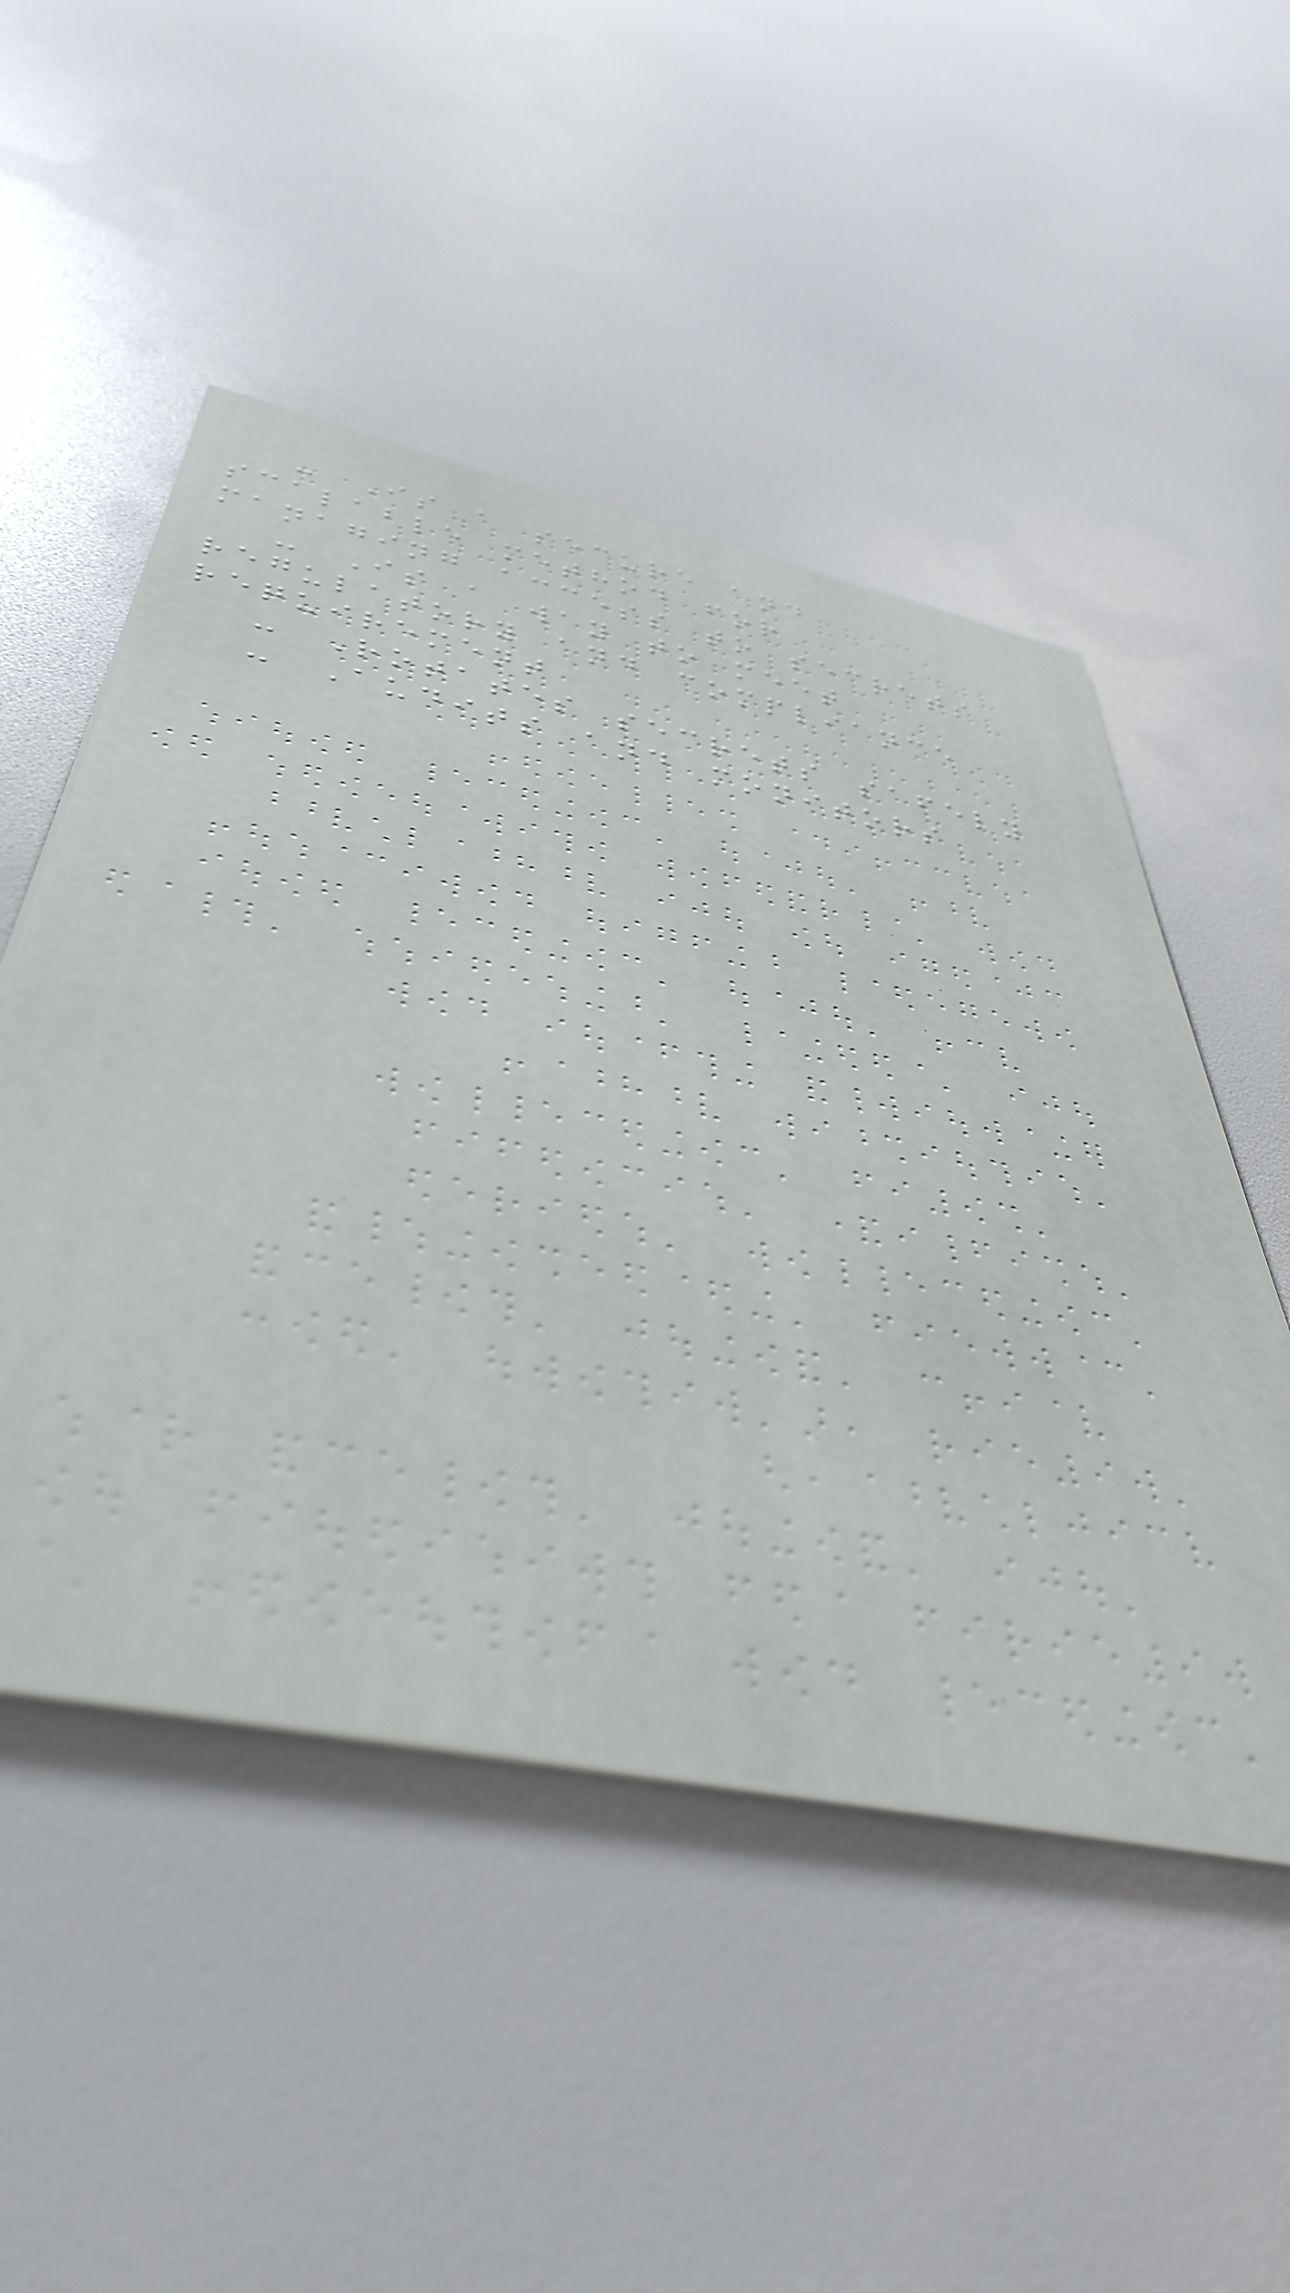- Is a secure and
scalable method for
managing access to secrets
- Is a way to meet
regulatory and compliance
requirement
- Rotates secrets safely
- Audits and monitors
